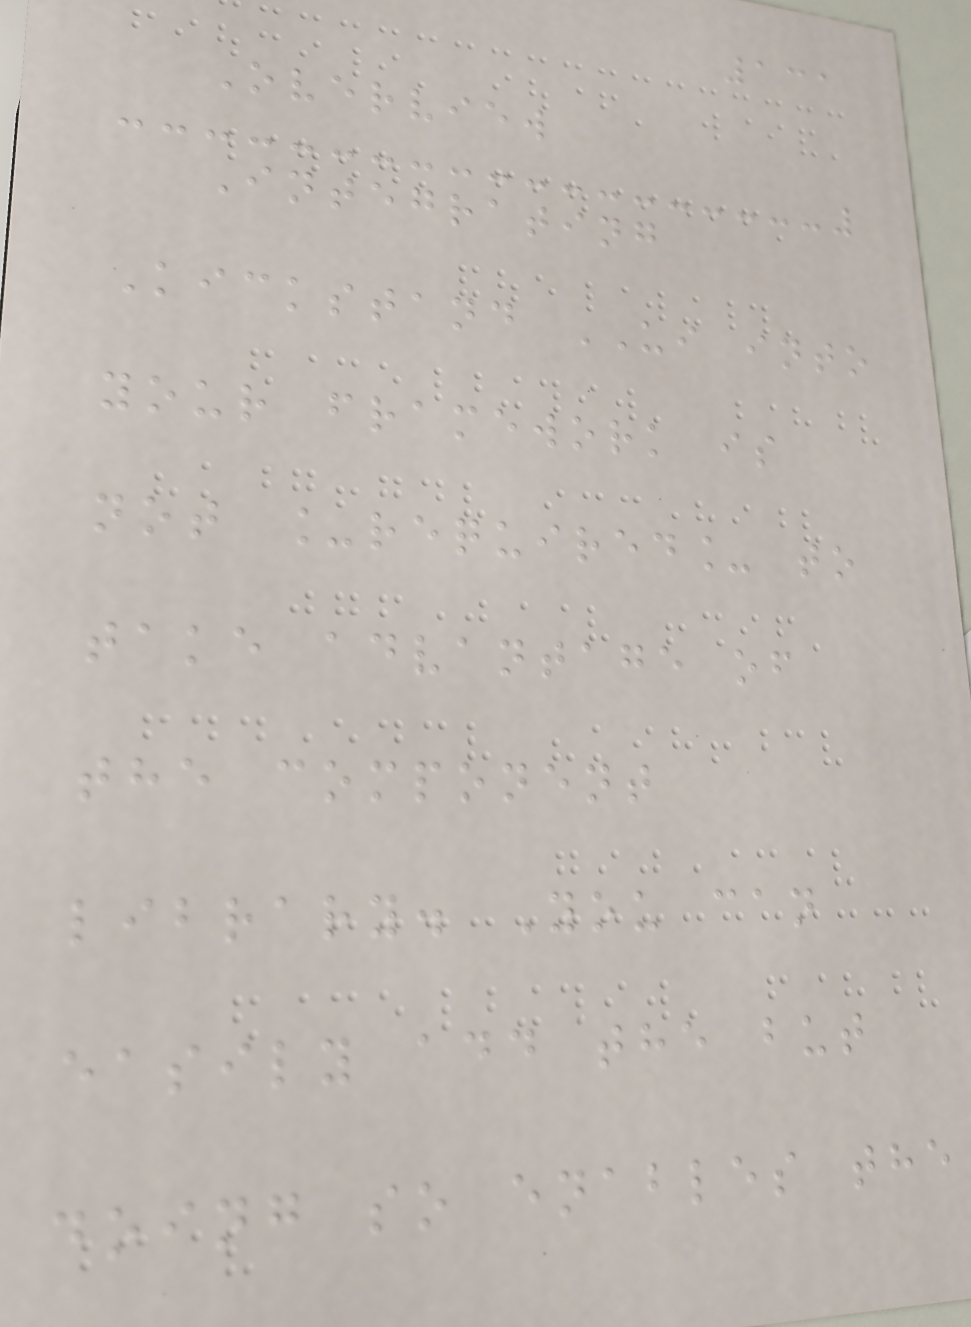131
Overview
Integrating
Kickstand UI into
your framework is
not _required_ to
take advantage of
the component
library. You can
easily add the but
doing so enables the
